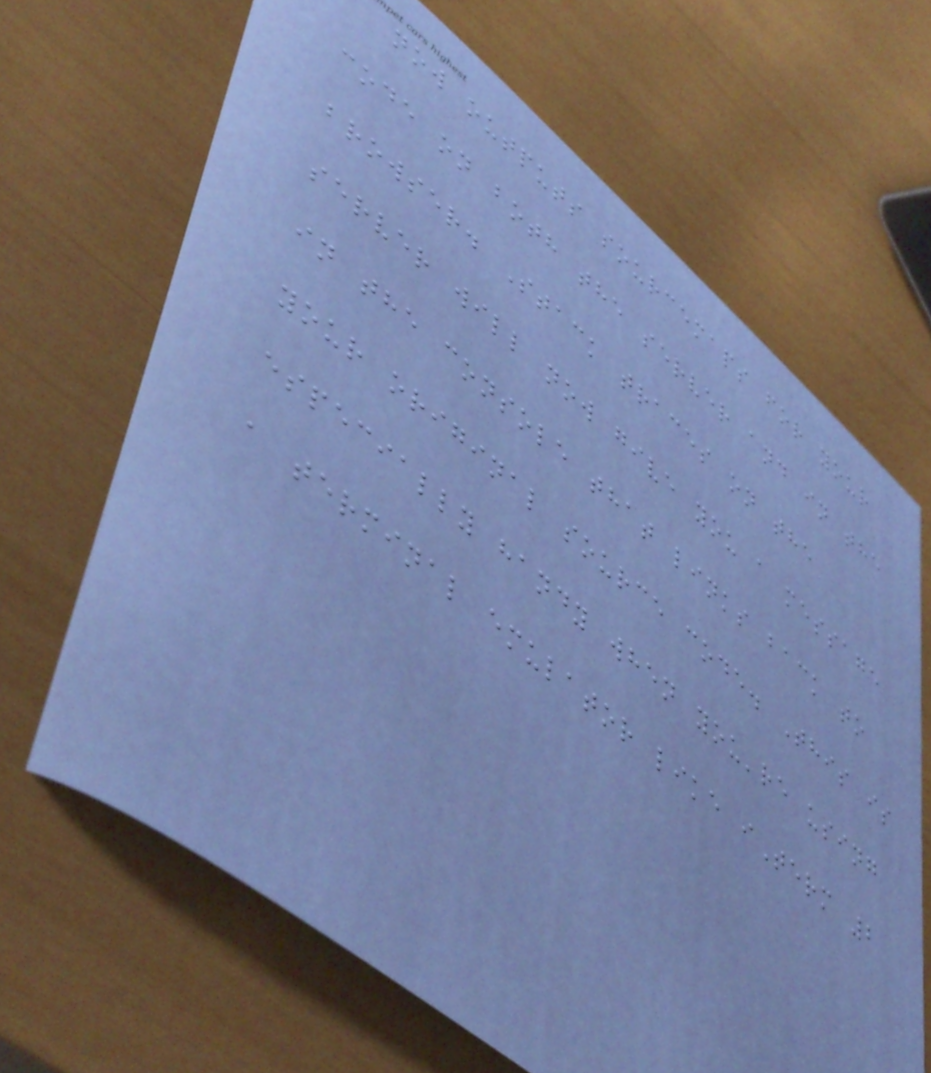now outputs sourcemaps for your
code on both the server and in the
browser. Stack traces on the
server will now give you a message
in the console that links back to
your original source code. This is
especially handy when you're using
a terminal emulator like iTerm 2
